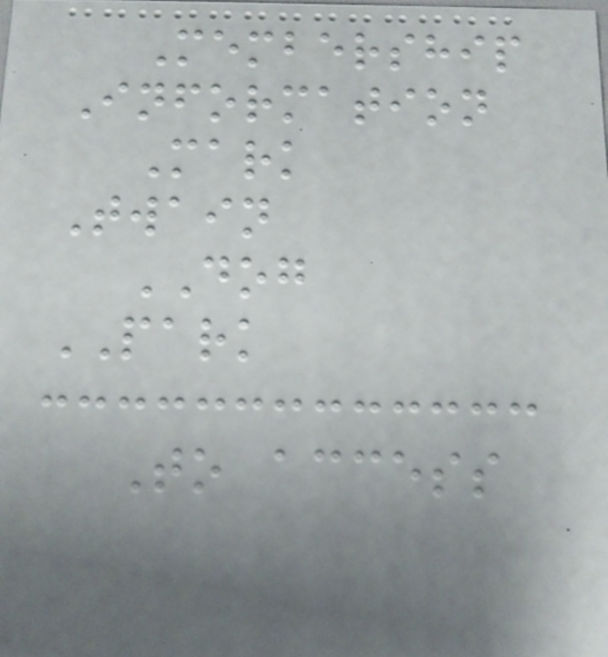Membership
Information
Mark
Twain
DOG
PARK
To access
